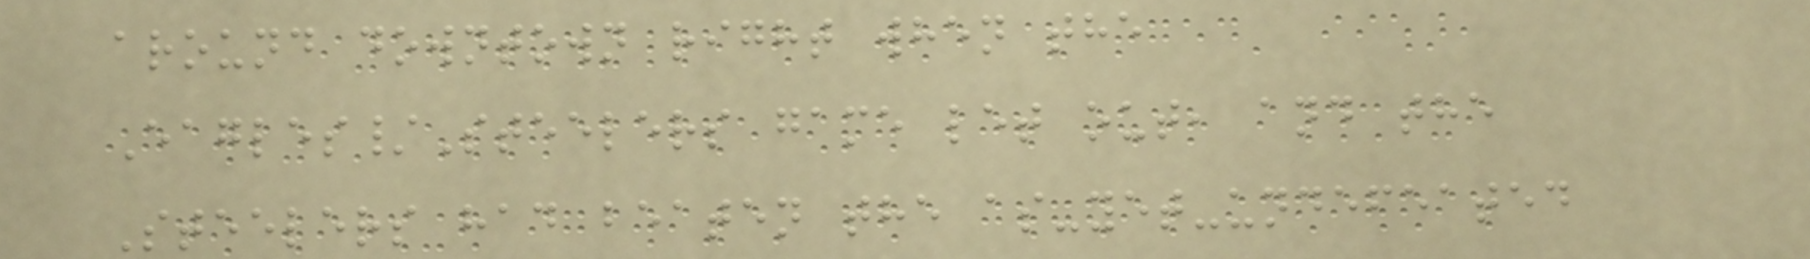around downtown right when the
Eagles/Steelers game let out, and the
Steelers had beaten the as-yet-undefeated
